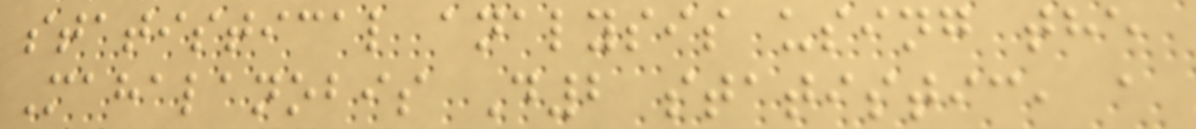statistical analysis using the
Mahalanobis D2 statistic, a
